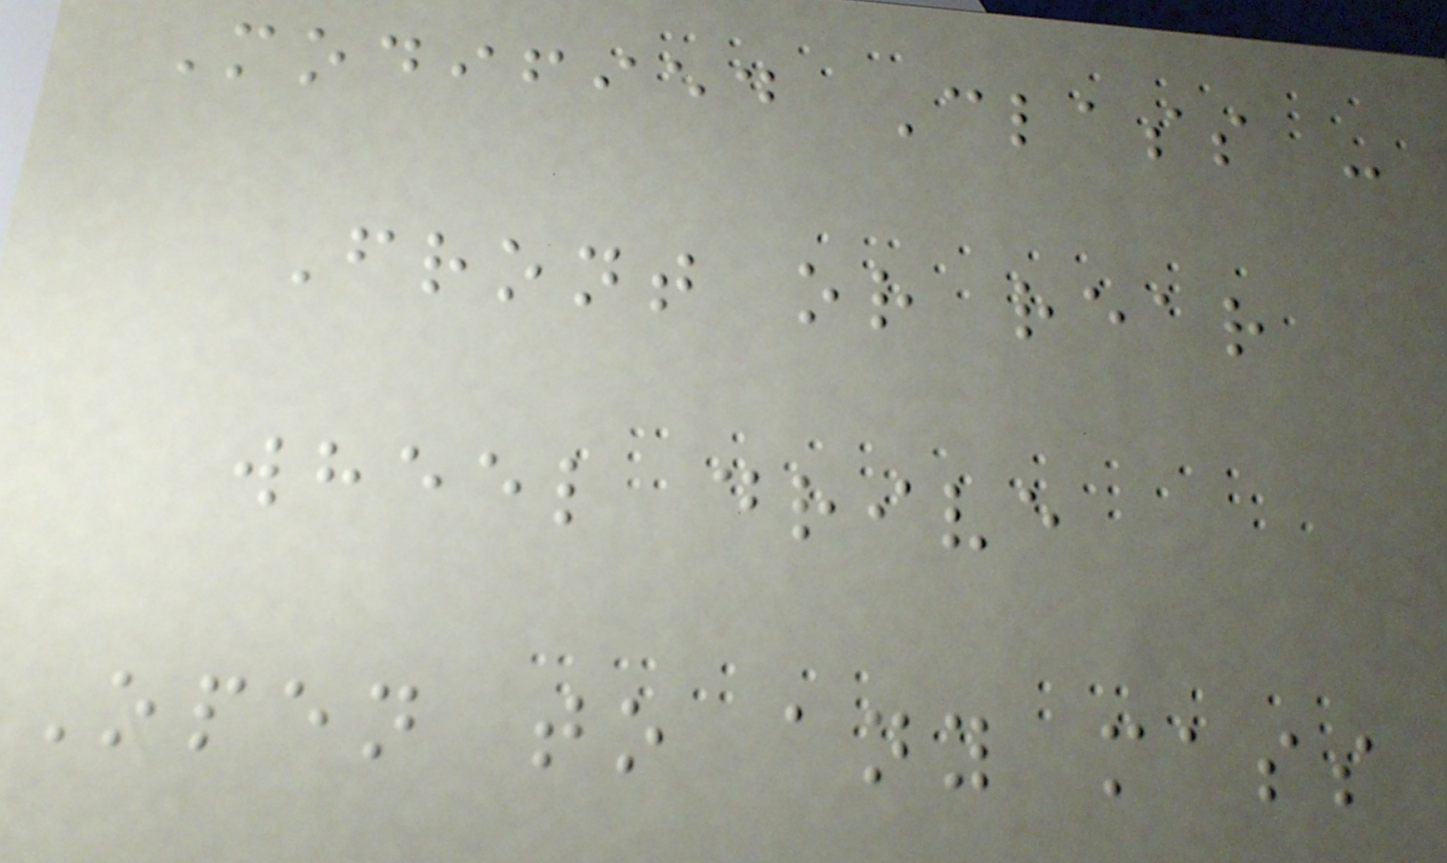Modified Class -
Front or rear
wheel drive
Open to any mass
